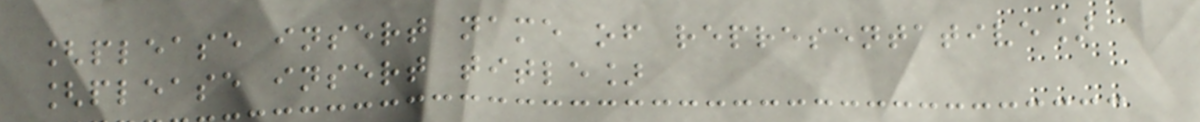[please insert name of representative]
[please insert title]
